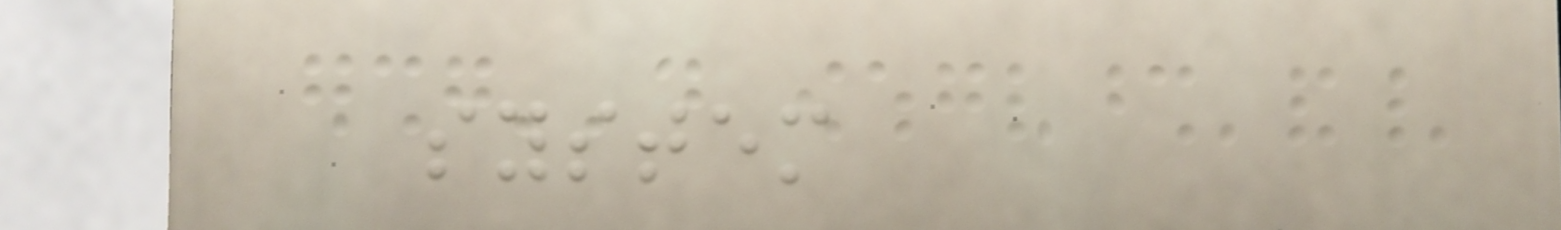system
